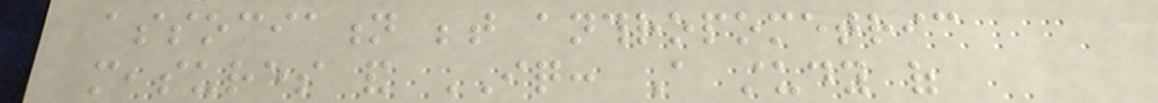association between anthropometric
measures and IQ: A study of
